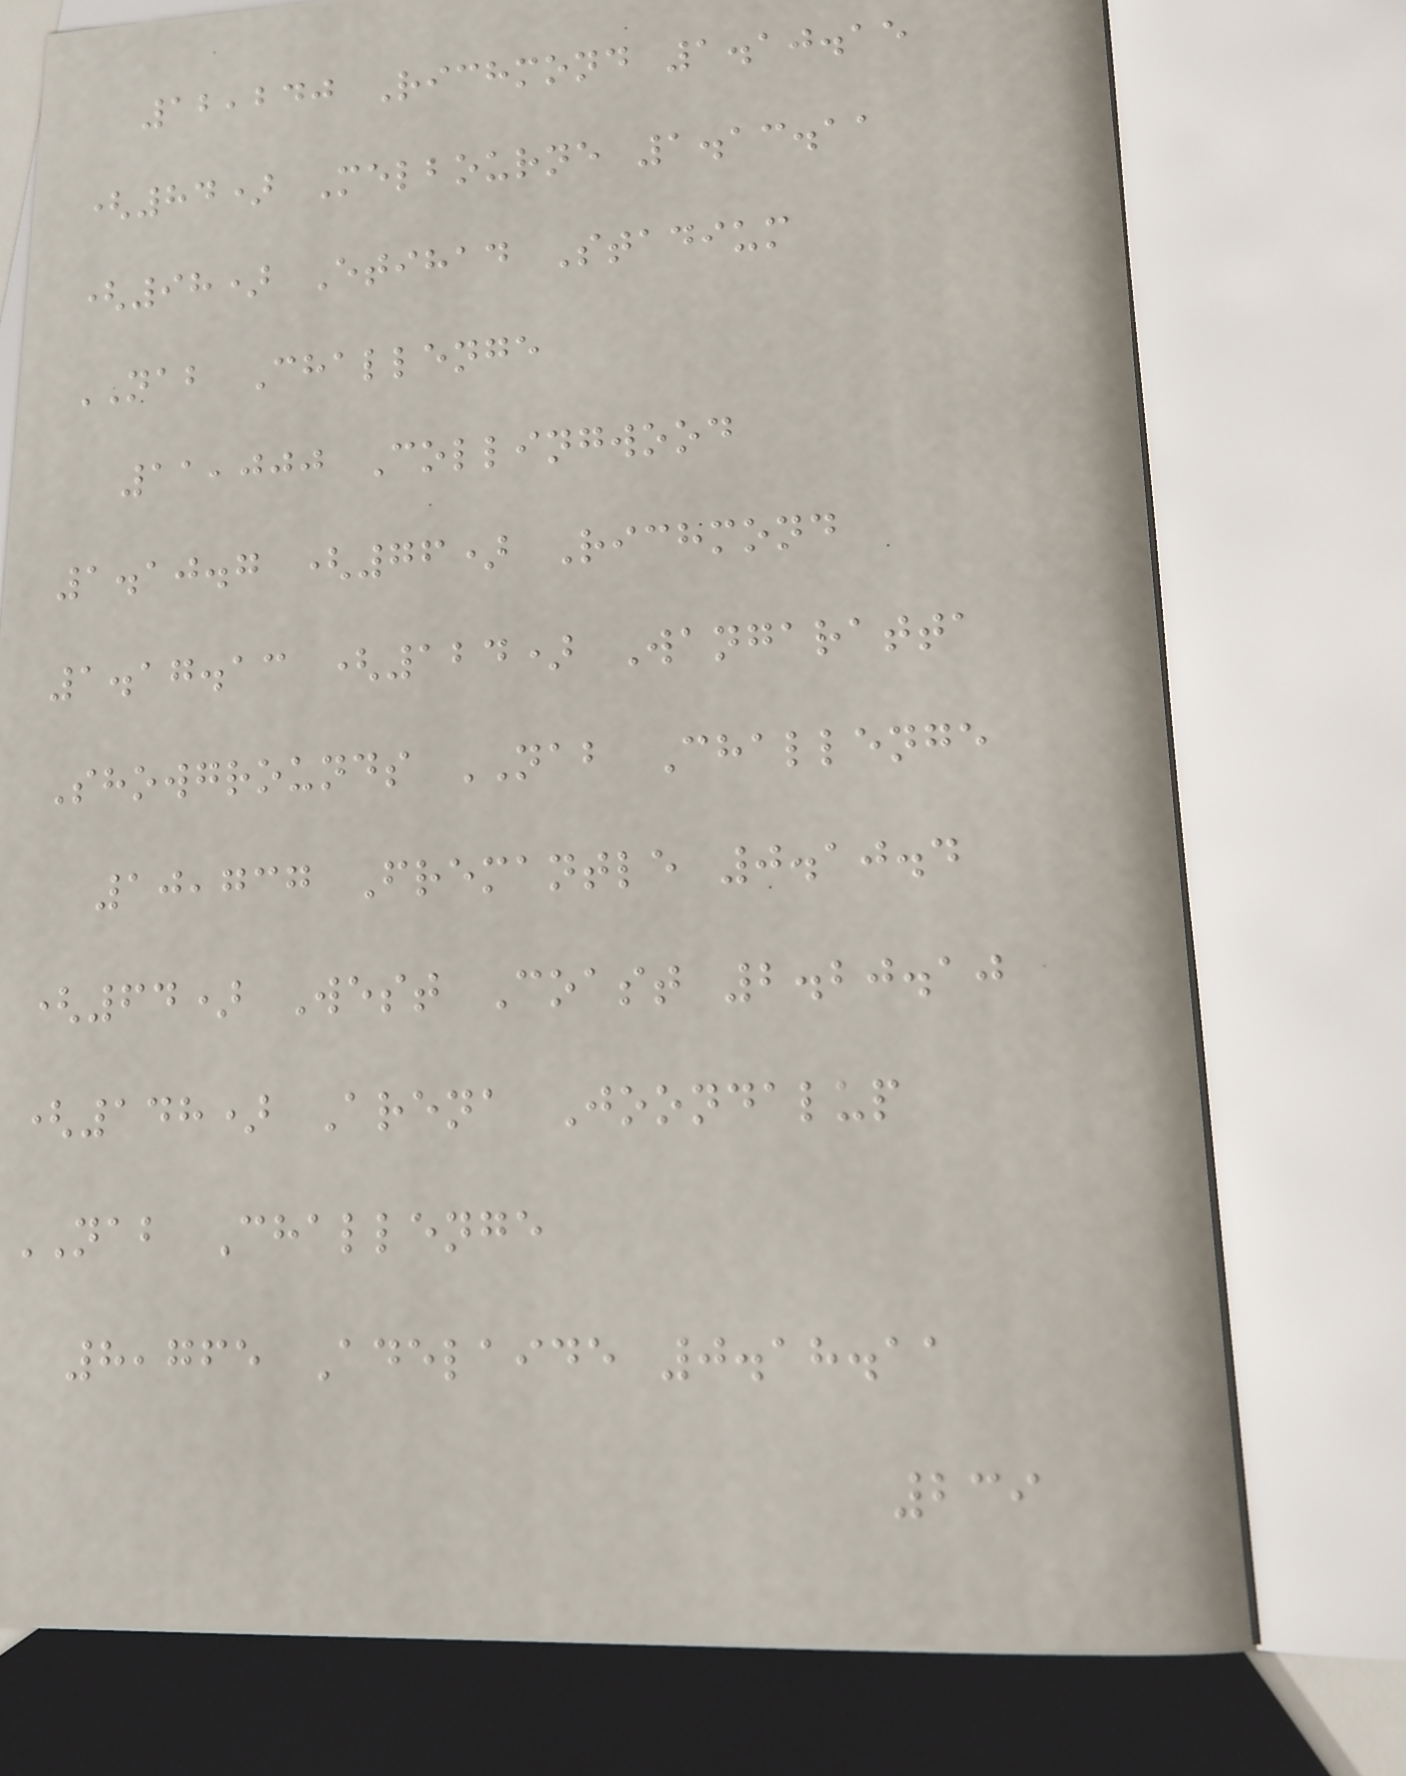12,240 Richmond 1.10.15
(84) Melbourne 1.13.11
(98) Etihad Stadium
NAB Challenge
11,000 Collingwood
1.10.7 (76) Richmond
1.17.13 (124) Wangaratta
Showgrounds NAB Challenge
10,737 Fremantle 0.10.4
(64) West Coast 2.20.10
(148) Arena Joondalup
NAB Challenge
8,765 Adelaide 0.18.11
239
